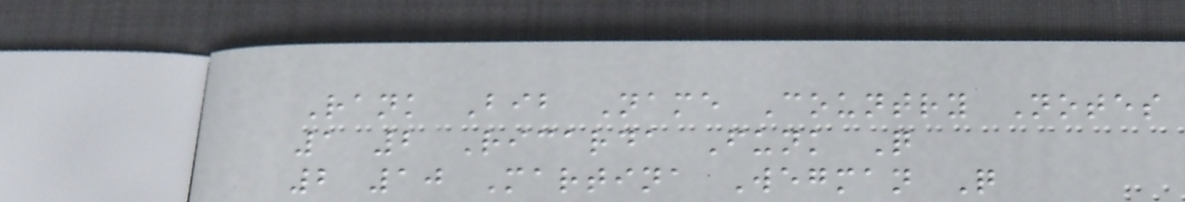Rank Bib Name Country Notes
1 2 Ricarda Funk Q
2 10 Martina Wegman Q
